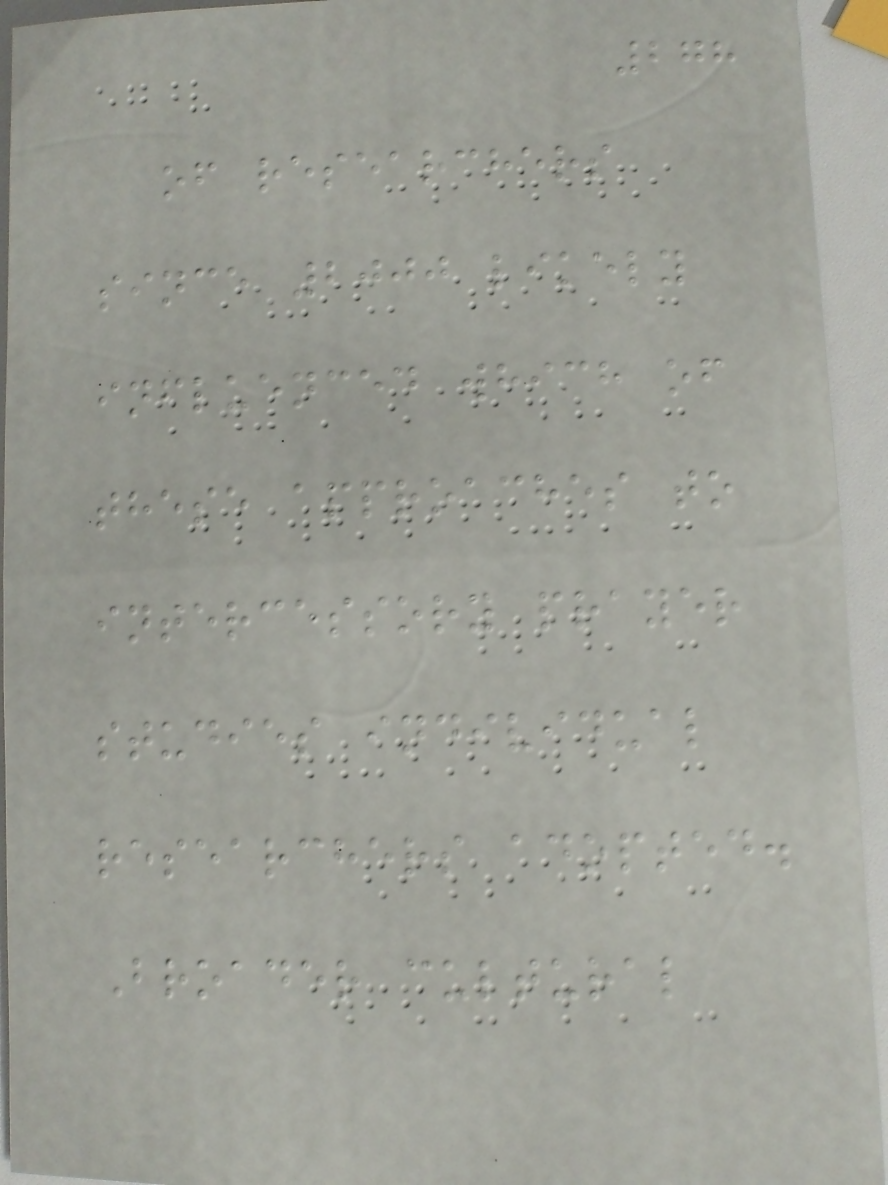278
of researchers
since 2000 likely
influenced which of
these approaches to
intercessory prayer
studies individual
researchers adopted.
Broader cultural
